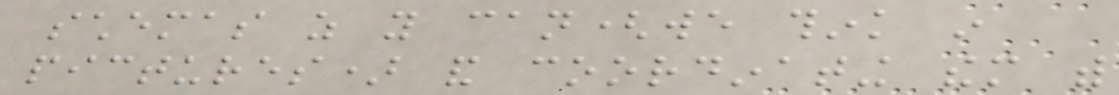schemas as you can(we think in
pictures) and coordinating them with
